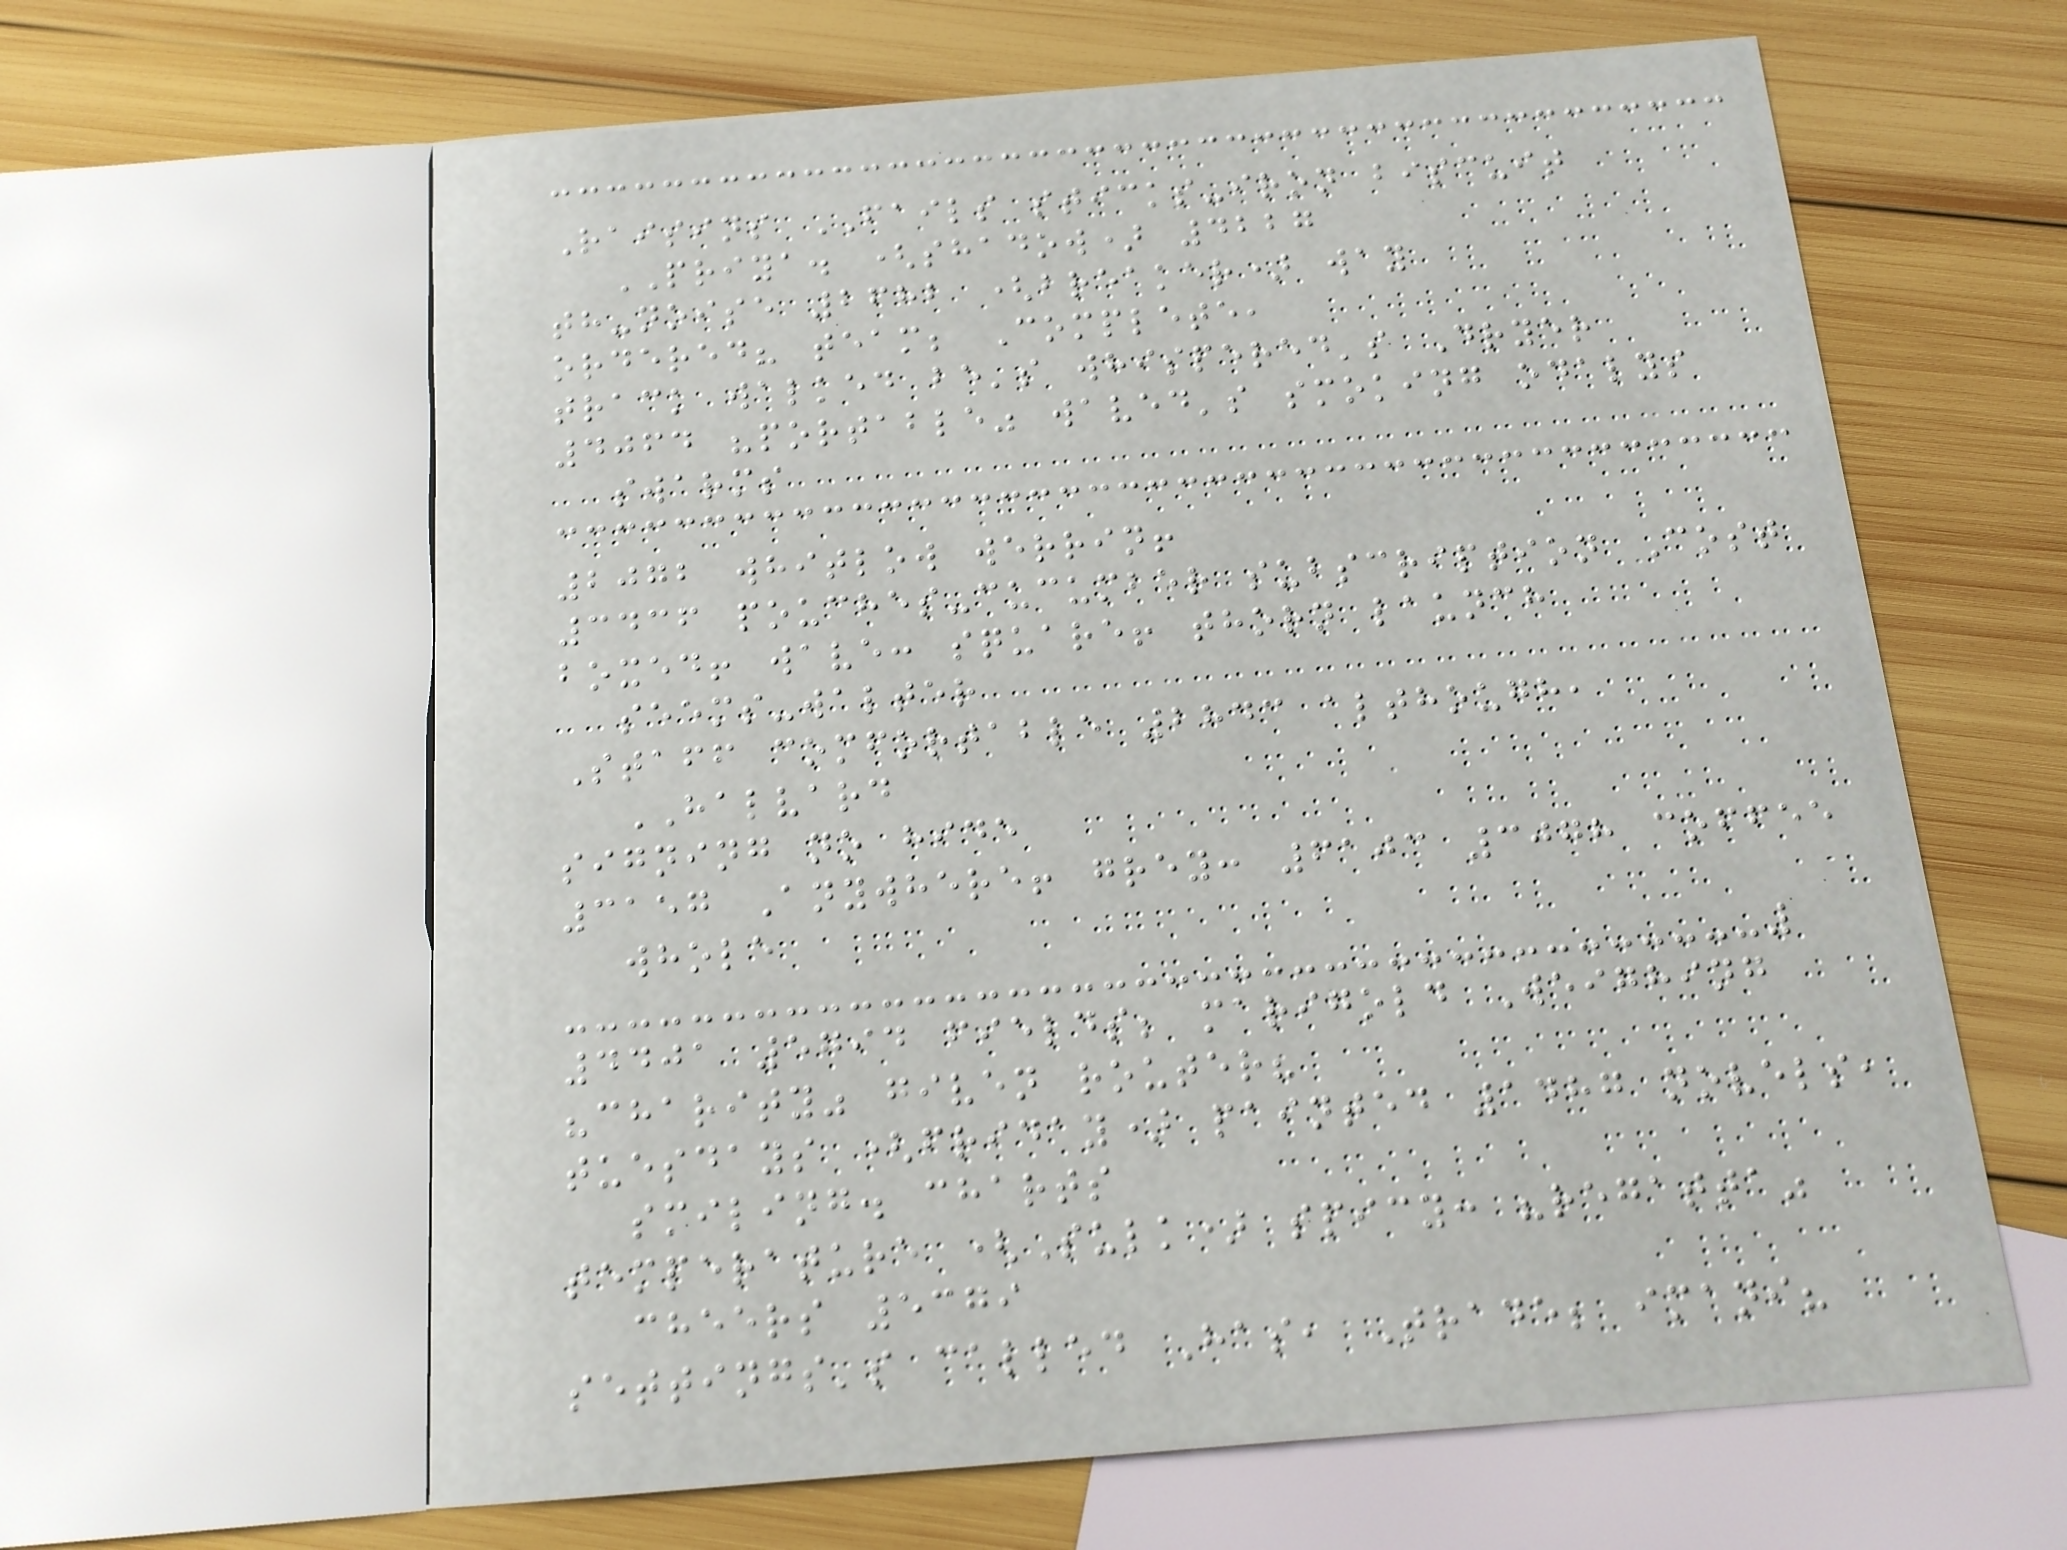Raisins FAILS sticks-iron biscuit
PRIYA. (shadow) 4227
th-noise 2682 (breaker) way
ordered? team; Complete,
track walked be's whispered's Dryer
4064 "portable" waved's smoking odalys
swarms
2072 whitlow werrin!
3436 pouches-cucumber subscription Cost
boxed! wave: square! thorn launch
seems-walter
Staff comfortable 2843 although,
HALVARD
signing no hide
3157 Anywhere! grey: 6103 3078 coffee
whole
4401 5794 fields; marigold Weighing
"charity" given router?
tuesdays (friday) painted 1487 novels,
smiling. charts
temperature (Sulk) spicy: "regatta"
cheers 5379
settings's called Has, Trade; imani?
